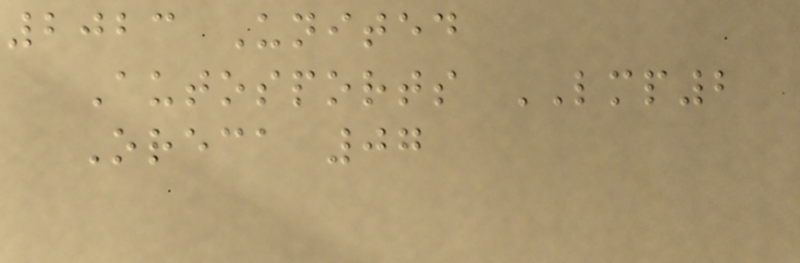2023 United
Autosports LMP2
Oreca 07
